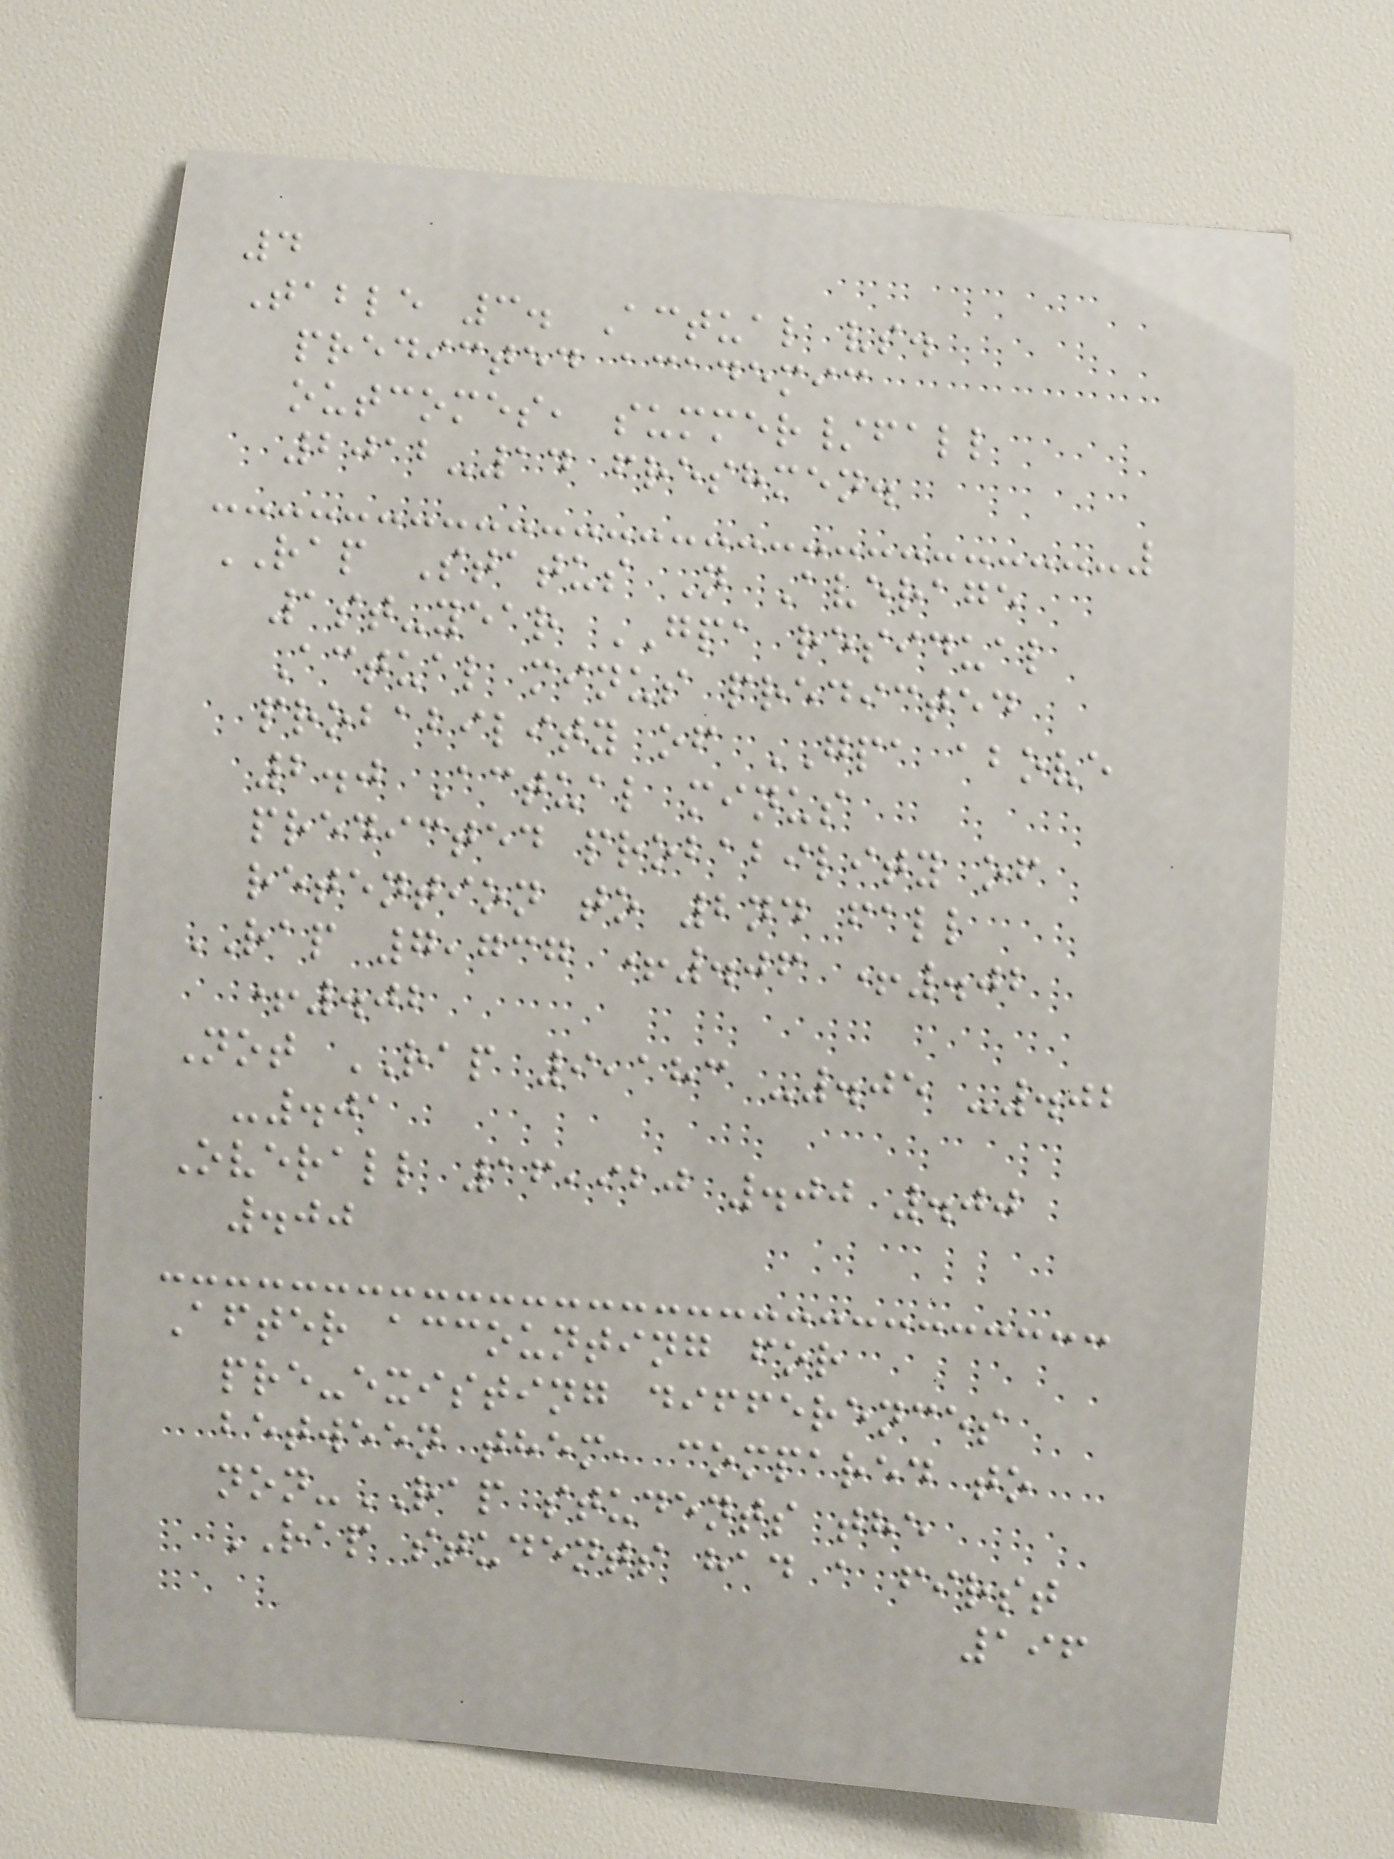4
Table 3. Actual vs.
predicted academic
outcomes, summer/fall
2012-14 freshmen.
RAP Status N Average
1st-year GPA residual
Actual minus predicted
probability of GPA above
2.0 Actual minus
predicted probability of
retention to 2nd fall
RAP 7,737 +.06 +.02
+.02
Not RAP 9,183 -.05 -.02
-.01
Overall 16,920 .00 .00
.00
After accounting for
pre-existing differences
between them, compared to
non-RAP students the
RAP students had a first
196
